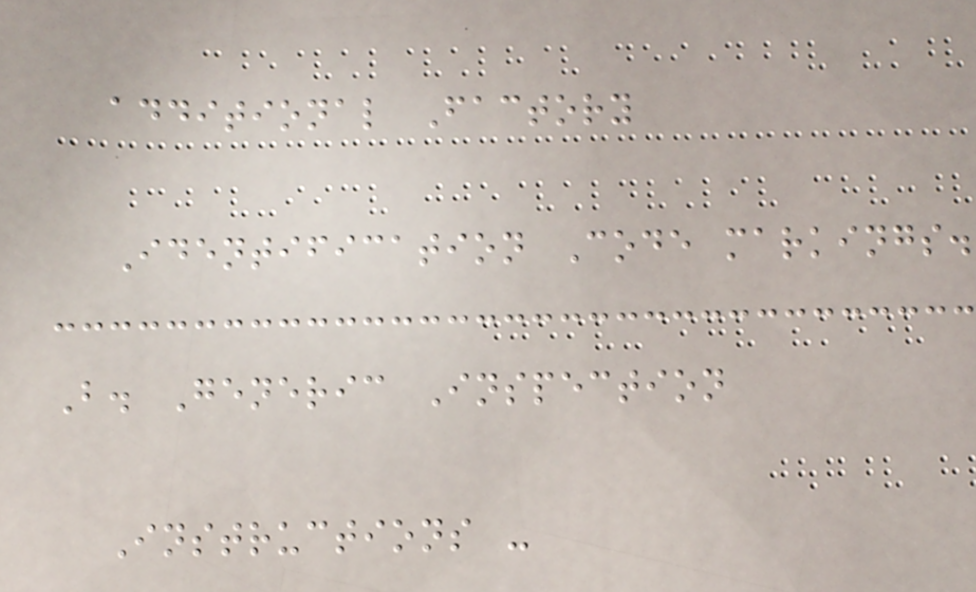additional Factory
Identification Code markings.
B. Generic Inspection
Instructions -
